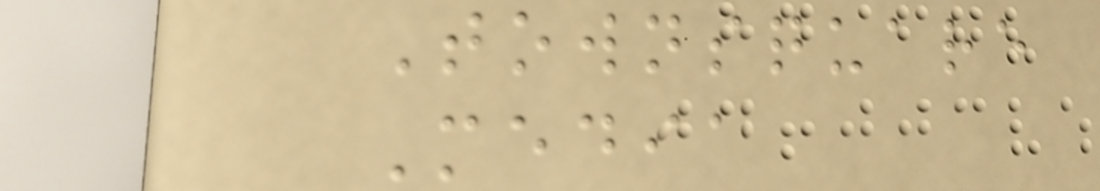Townsquare
Media
